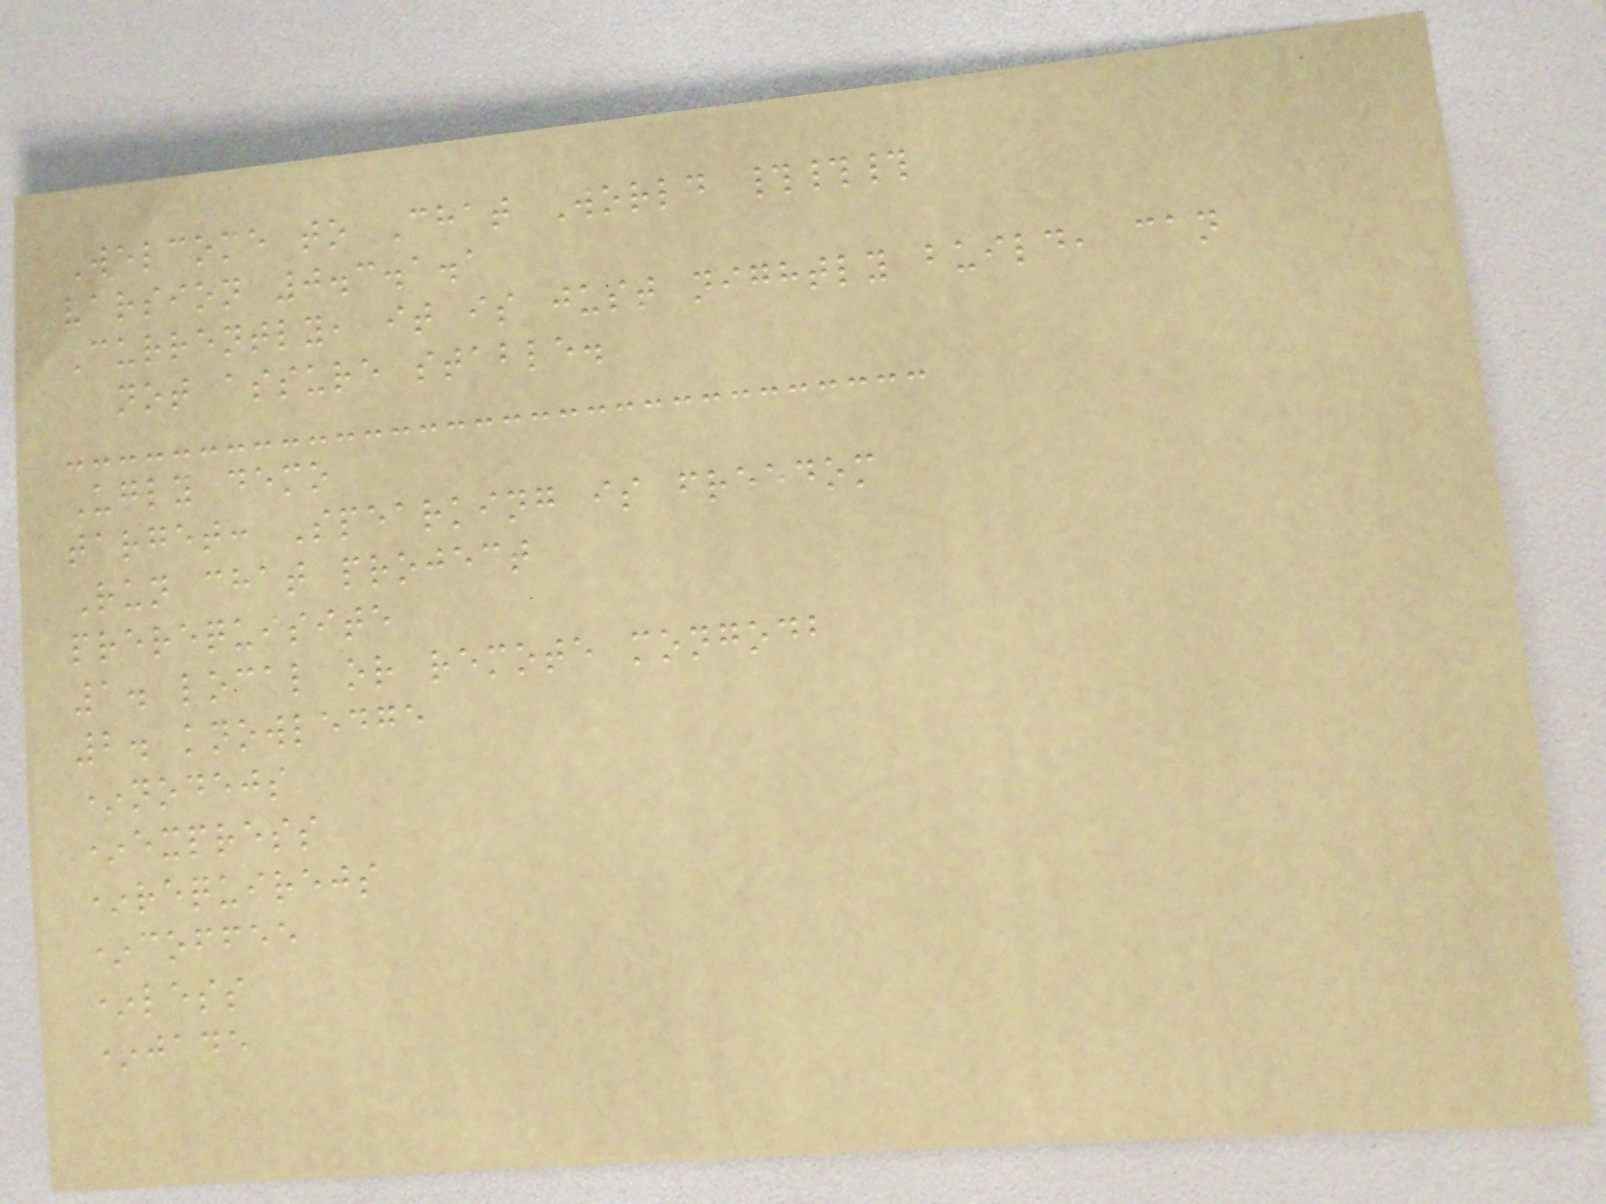Welcome to Chat World ###
varsion 0.3.1.1
Currently, it is just nightly build, can
not assure stable.
Ugly demo
target: Spearking is freedom
Run chat project
prerequisite
1. local or remote mongodb
2. knowledge
*nodejs
*express
*requirejs
*coffee
*less
*jade
